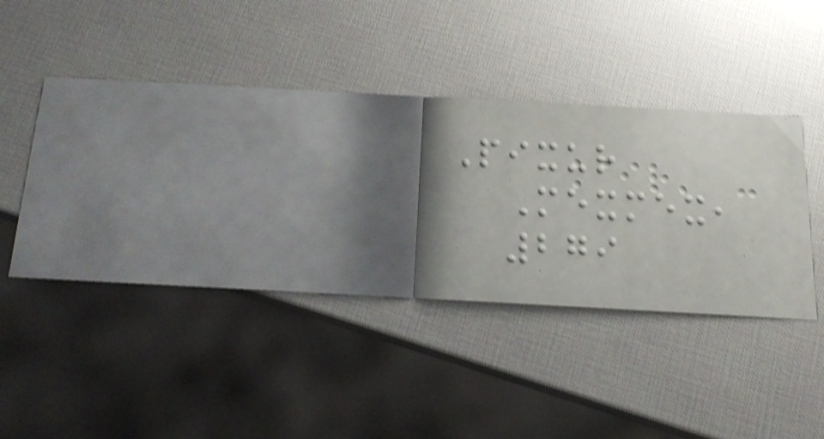Pixur
Mexmex,
279
